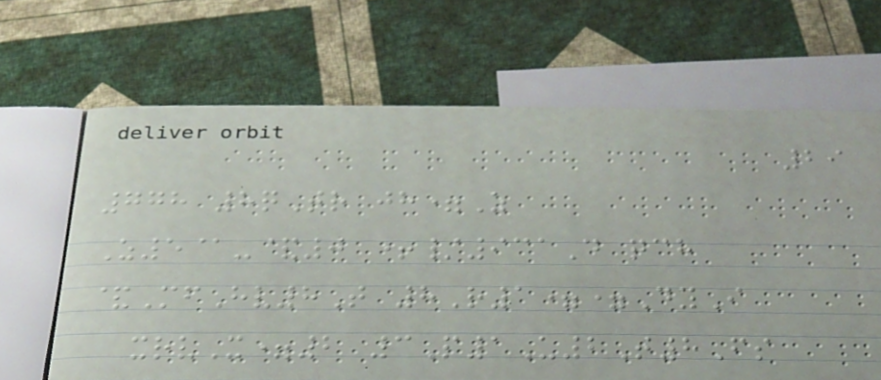29
778 8qTr jh=Z
Z5@-&0 +/931D qch
&MfHv8T 8R1==DyI
xrvX=2 3P1U2T8Fs
